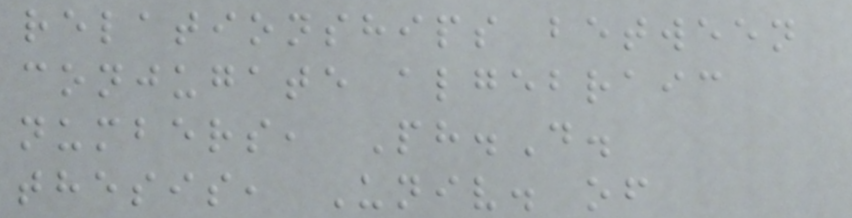relationships between
conjugate algebraic
numbers, Ph.D.
thesis, Univ. of
